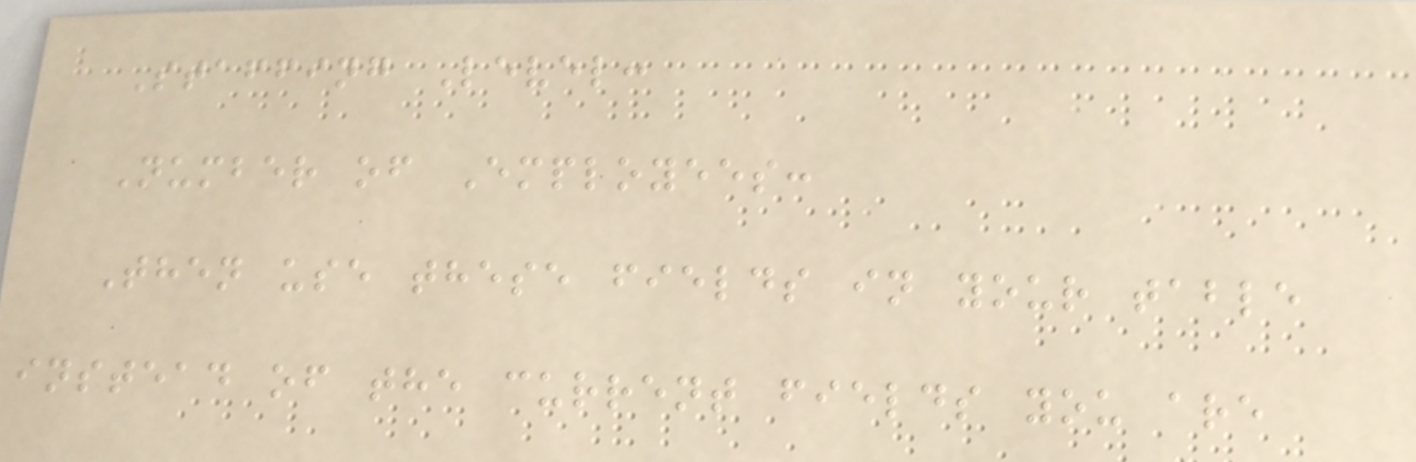Staffing Level:
Number of Employees:
Then use these fields in your table
instead of the current fields you are
